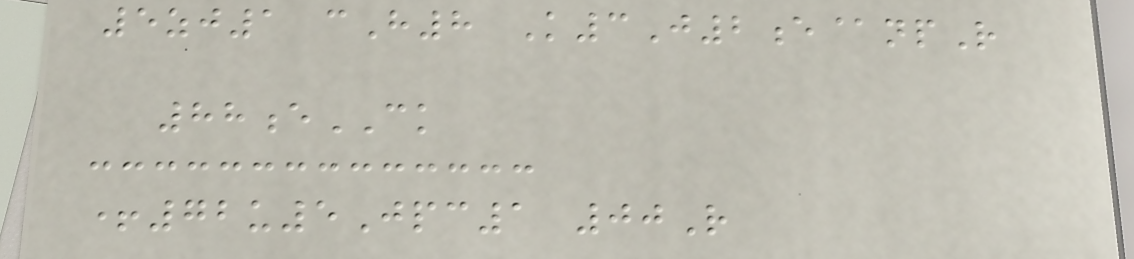5zj1 cH8 K3J2e@npR
88eCK
+72u5Jpc1 00R
